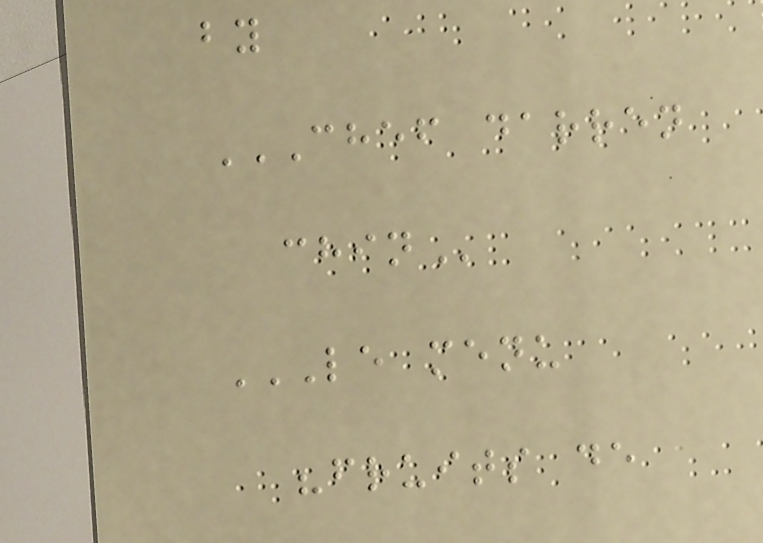by
CHEF DARREN
CHIN
LE MENU
"FRUITS DE
